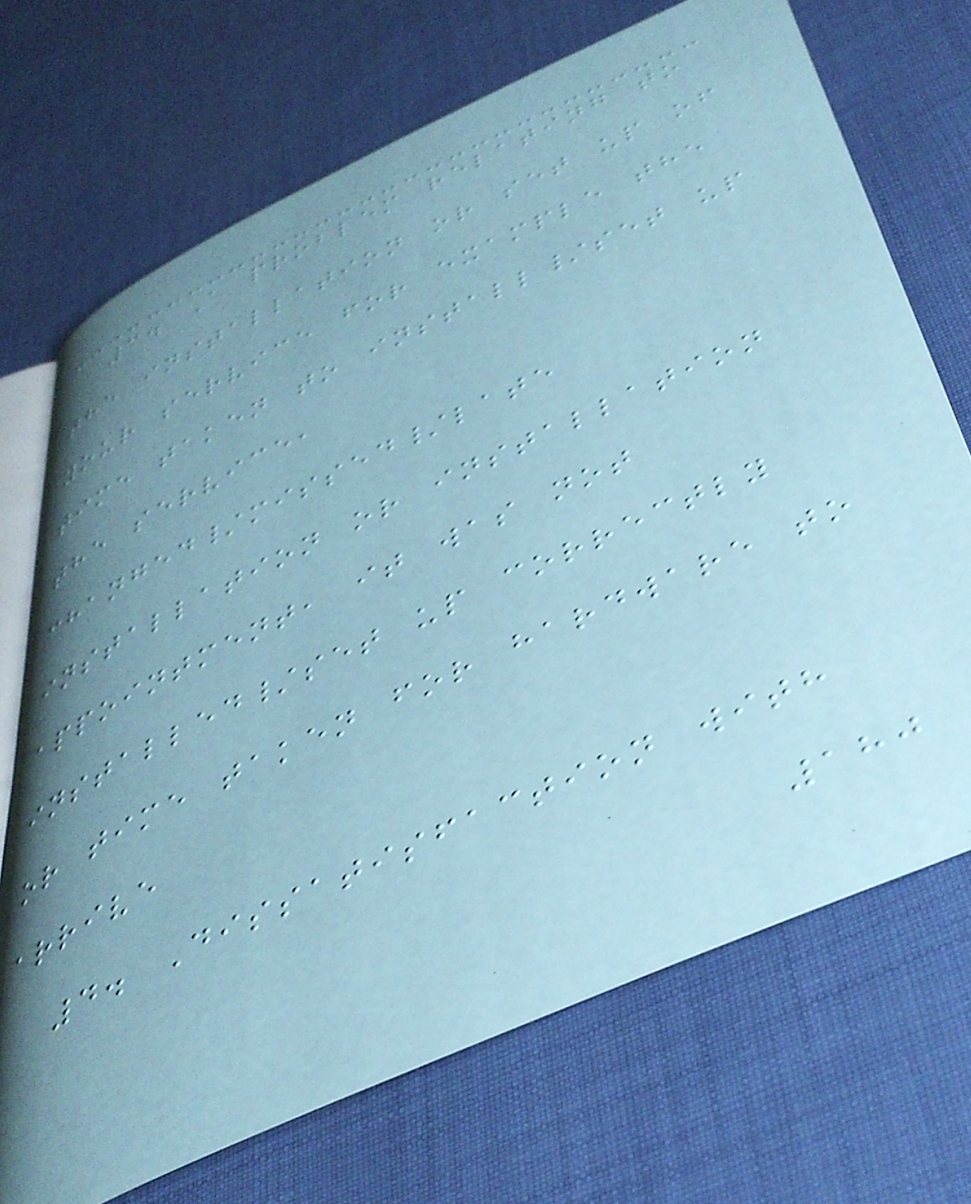3. A problem relating to
the installation or set up of
your service for example the
time taken to install/set up
the service,
changed/missed/late
installation or installation
appointment, it was not
installed/set up correctly
or time taken for hardware to
arrive
4. Dissatisfaction with
180
